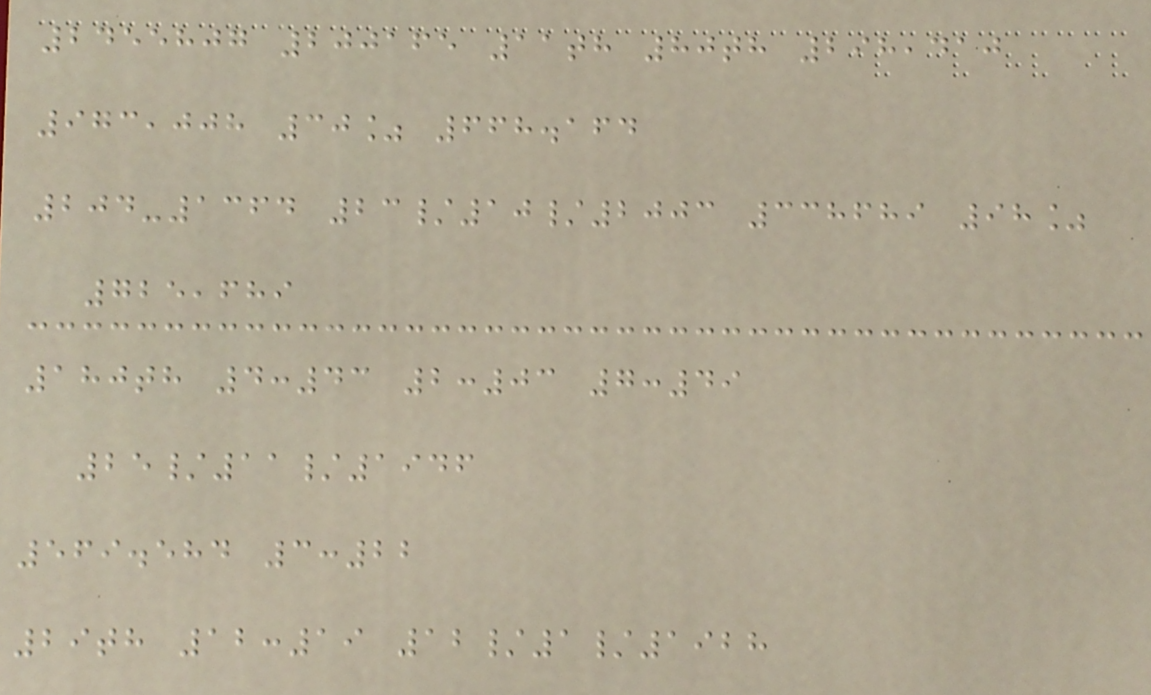2455807 200165 11th 80th 298,410
973,008 30% 668.164
204-1364 23/10/2003 338689 98%
725,689
180th 4:43 2:03 7:49
25/11/1946
569.584 3:22
29th 12:19 12/1/1928
